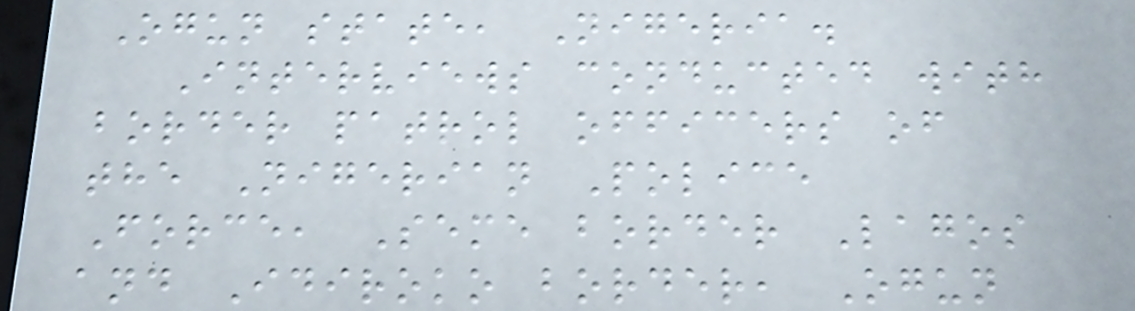Ogun state, Nigeria.
Interviews conducted with
border patrol officers of
the Nigerian Police
Force, Seme border Lagos
and Idiroko border, Ogun
